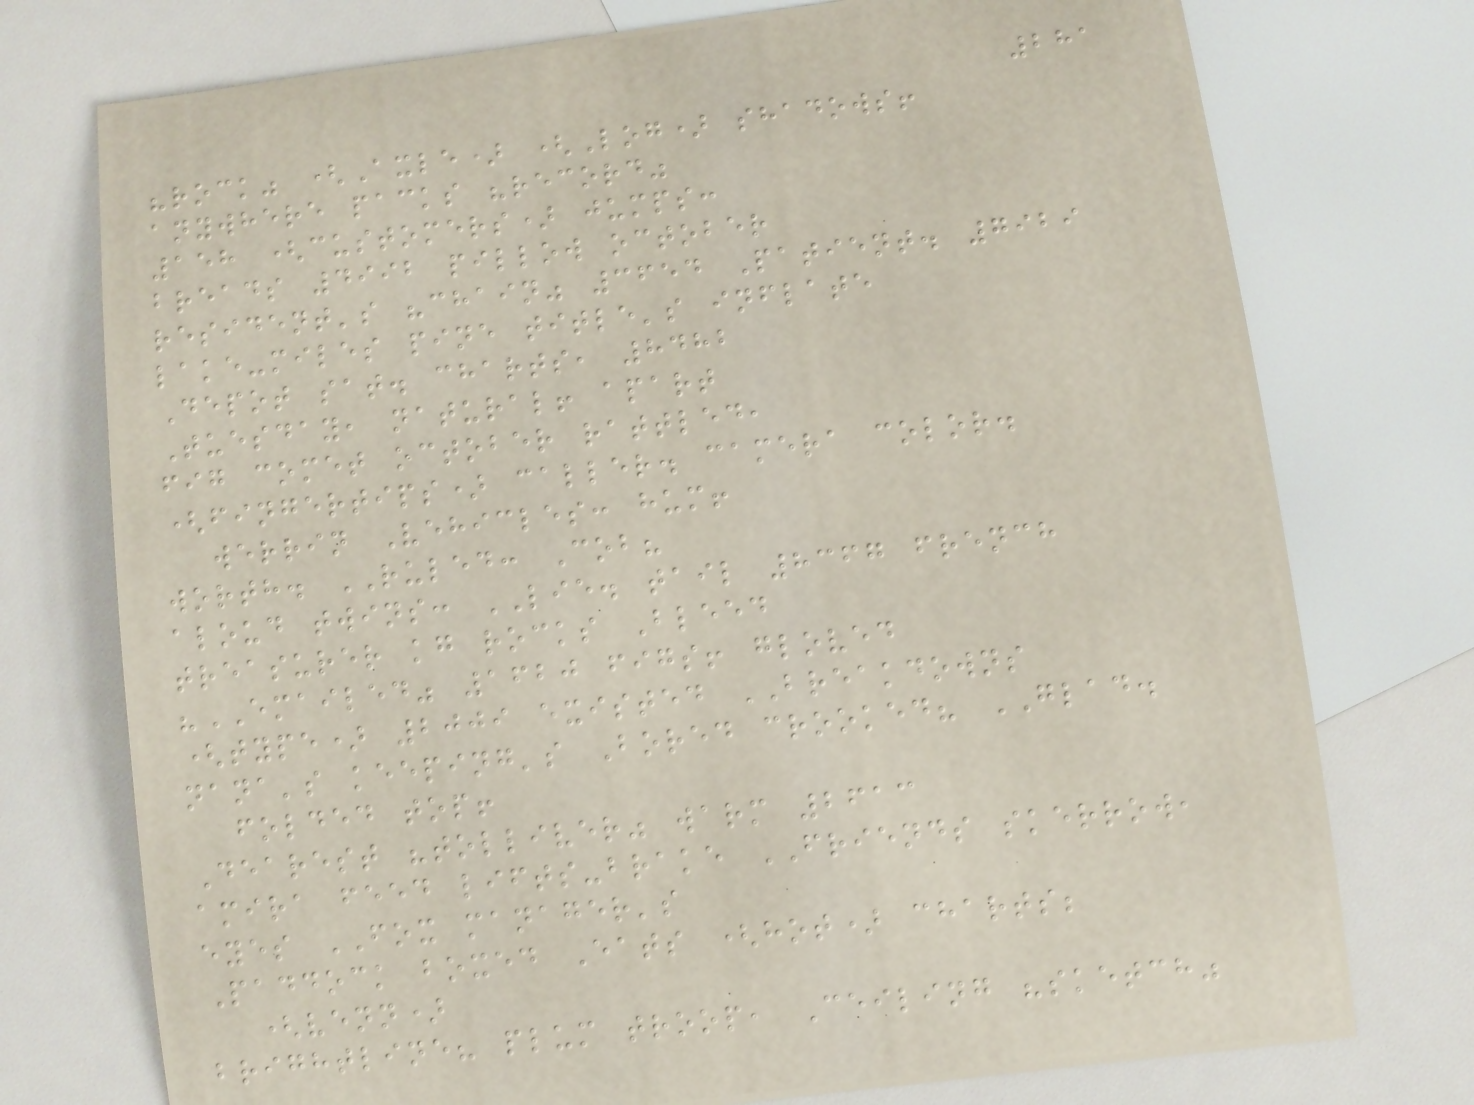281
"rock" (Axle) (Log) shadows!
anywhere packs "record"
158 (customers) jumps:
breads 4992 pillow october
resident's "chain" 3654 Patient. 7929
lake-miles pine title's inflate
Depot sat. charts, 8482
Tuesday, natural! apart
fig comet october rattled,
(fingertips) caller. camera color.
werrin Vehicles: hum!
worth. RULED: Cob?
aloud twins: LIE. tail 8367 french
treasurer kg rocks Bleed
"EMAILED" 1620 figs! gloved
(type) 2009 existed BREAKDOWNS
nana's keeping's Bored crooked? GLAD.
folded top!
Dearest "tolliver" warm 2613
amira feed lifts-brake FRIENDS skerrow,
eyes FOX manager's
Paddock boxed Eats (hot) charts;
(venn)
brightline? plum troop, Ceiling "sketch"
